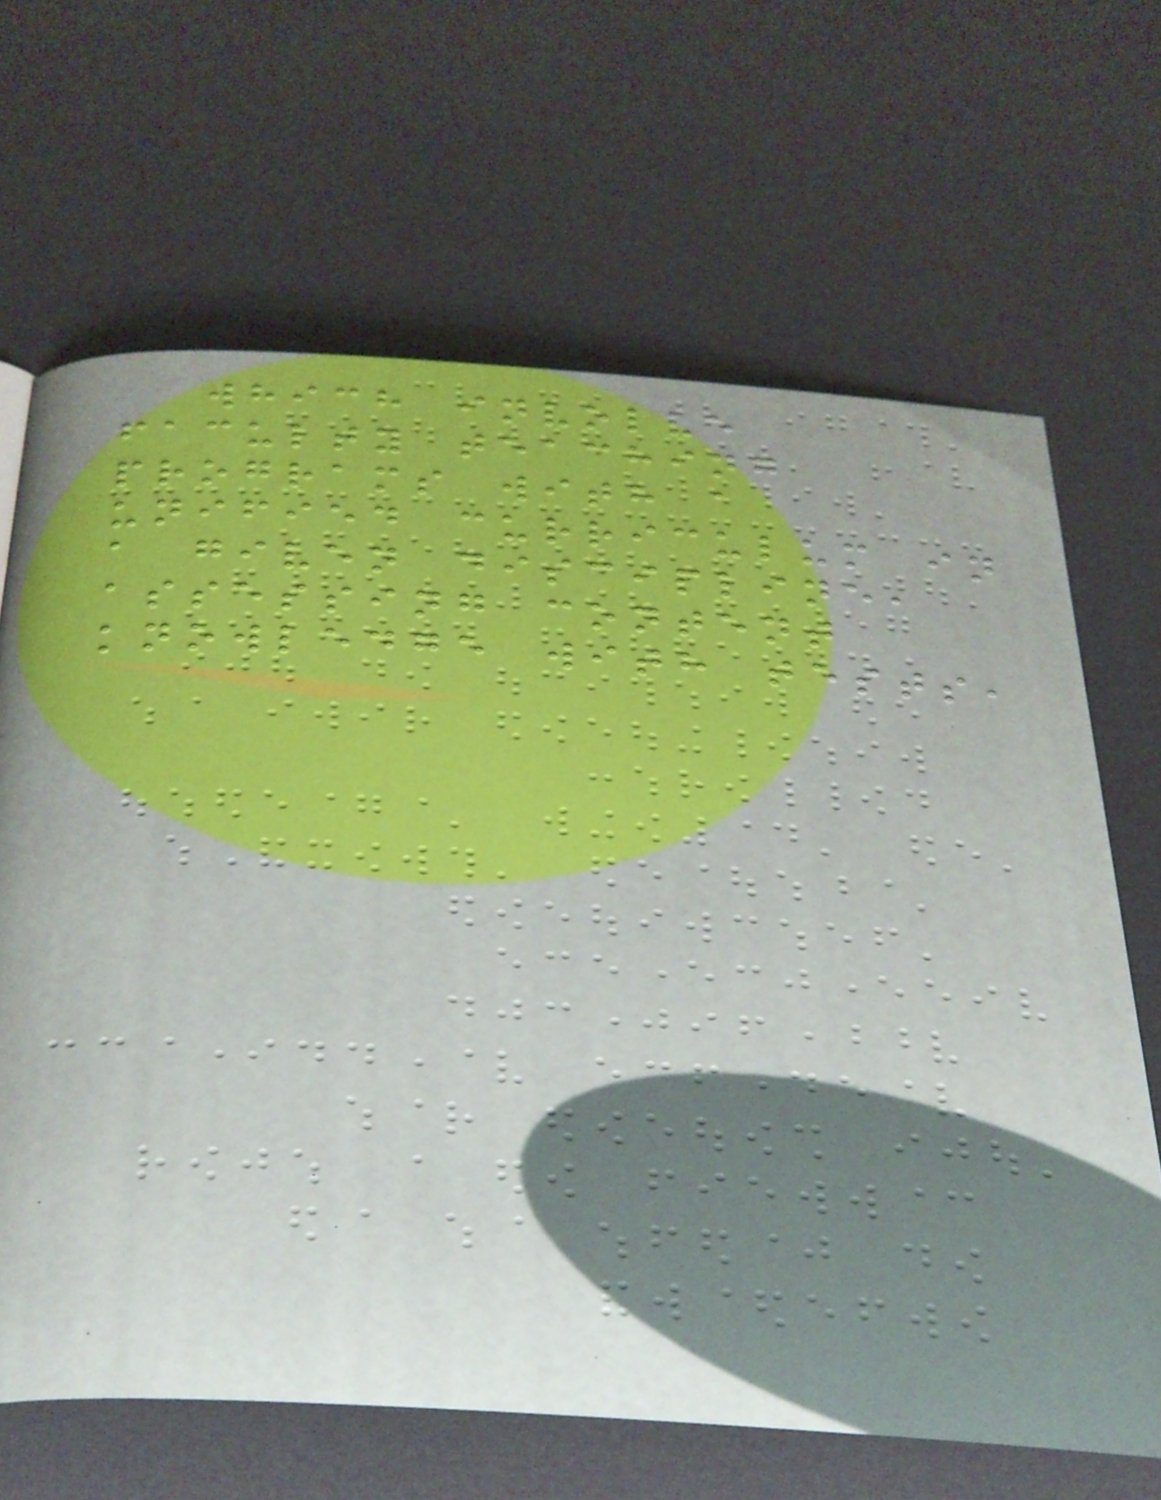which involve
faculty teaching
programs with a
unified curriculum in
a given discipline,
assessing content
knowledge with tests,
